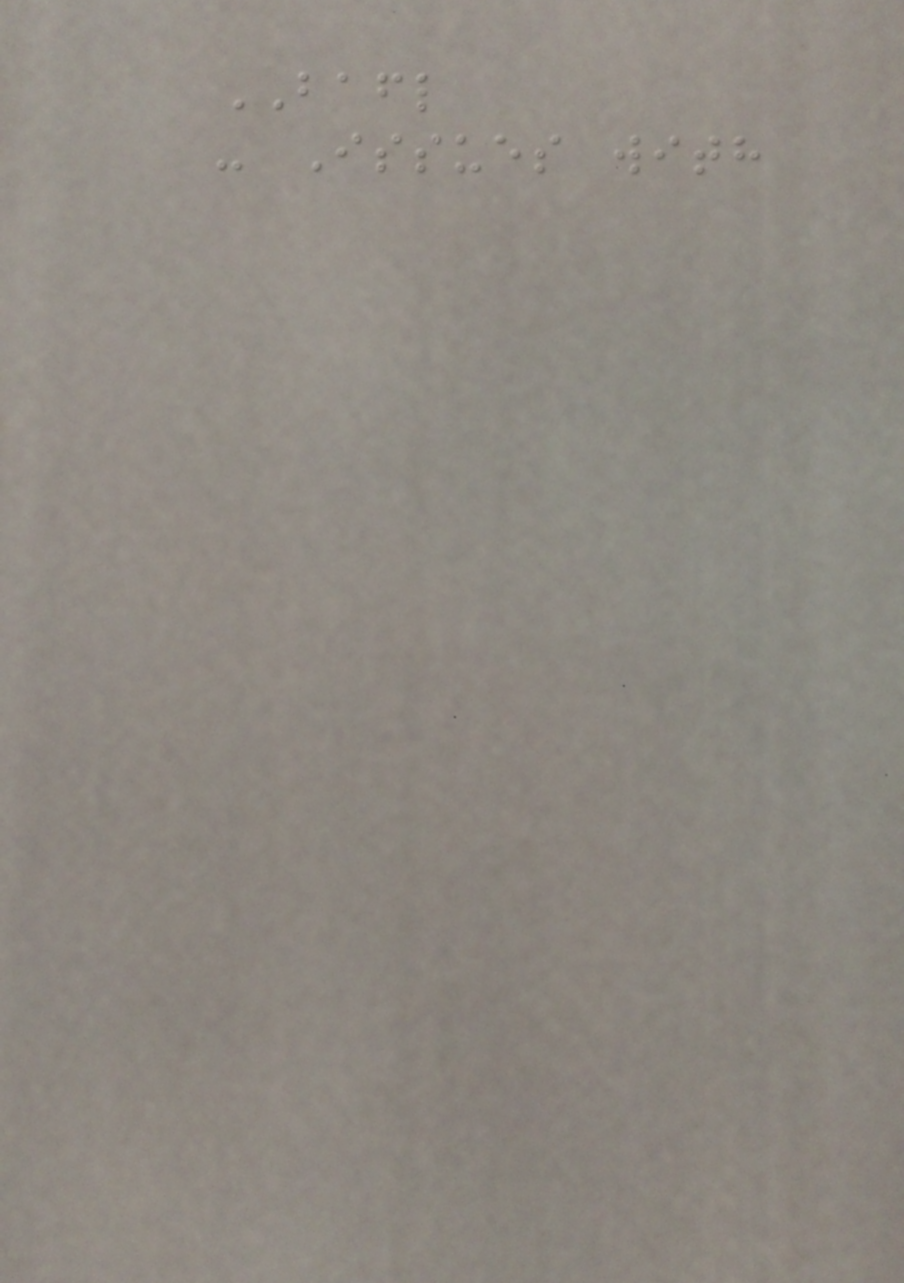BAFL
- Issues with
